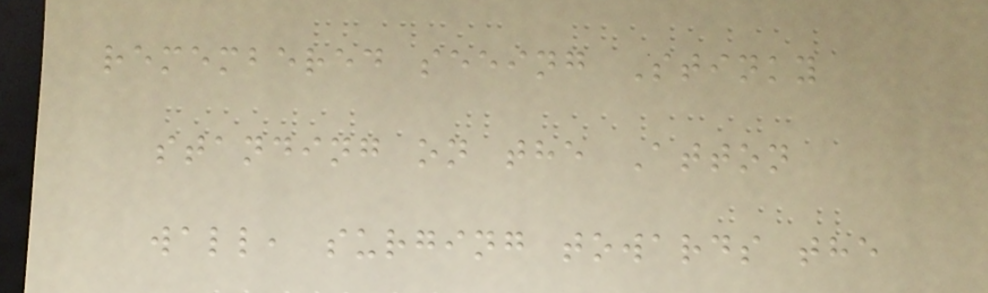remembered seeing Stinky
standing on the Atton
wall, surging towards the
